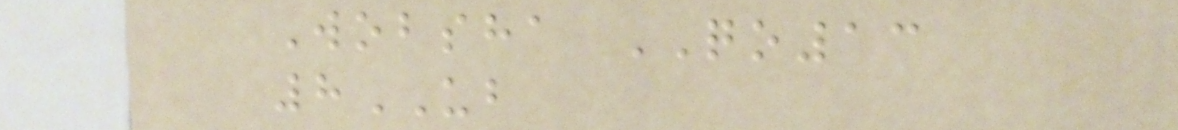Wobsha QO13
8UB
